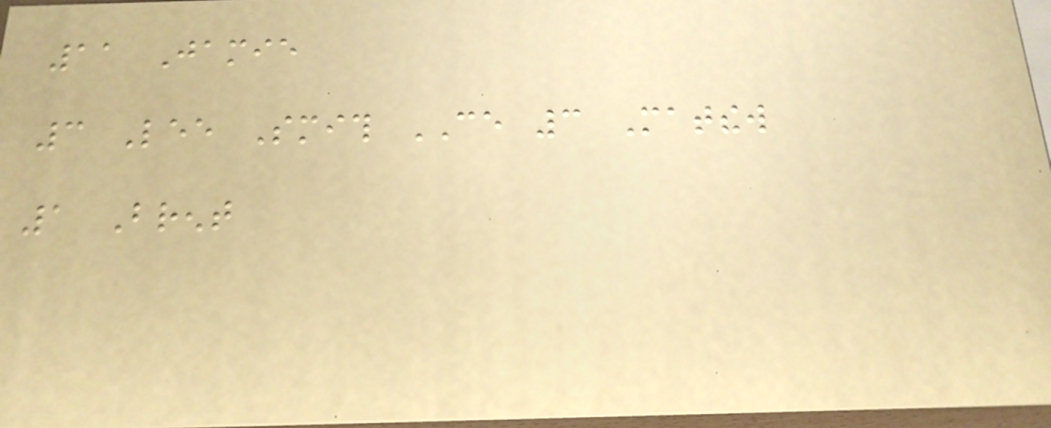11 Jamie
3 Lee Smith CE 3 Matthew
1 Brent
